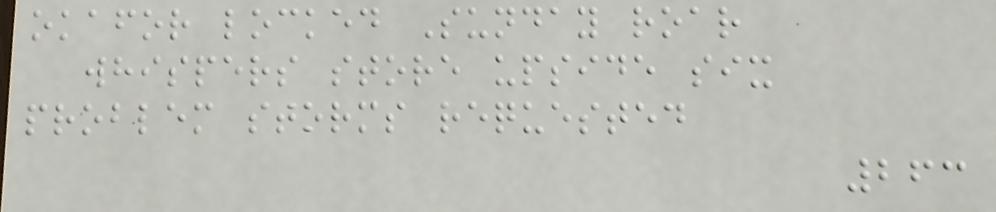okafor locked Sunday roar
whispers store upside six
problem storms requested
263
